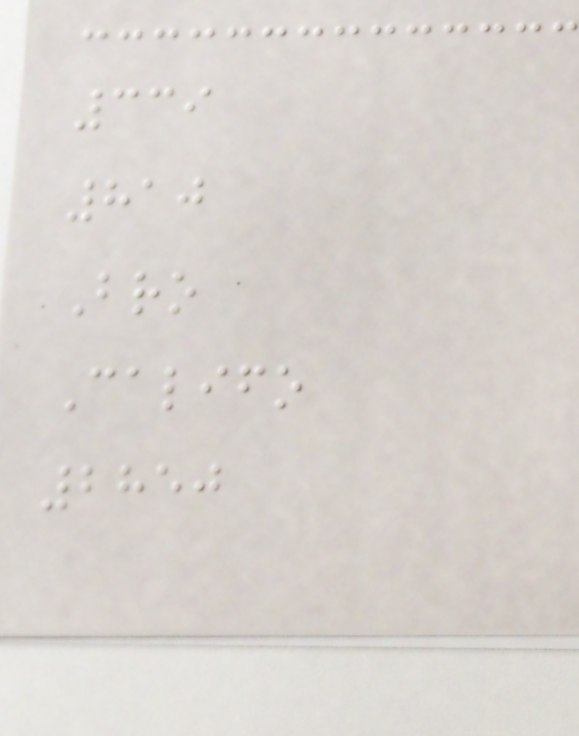339
810
Bro
Califo
2850
